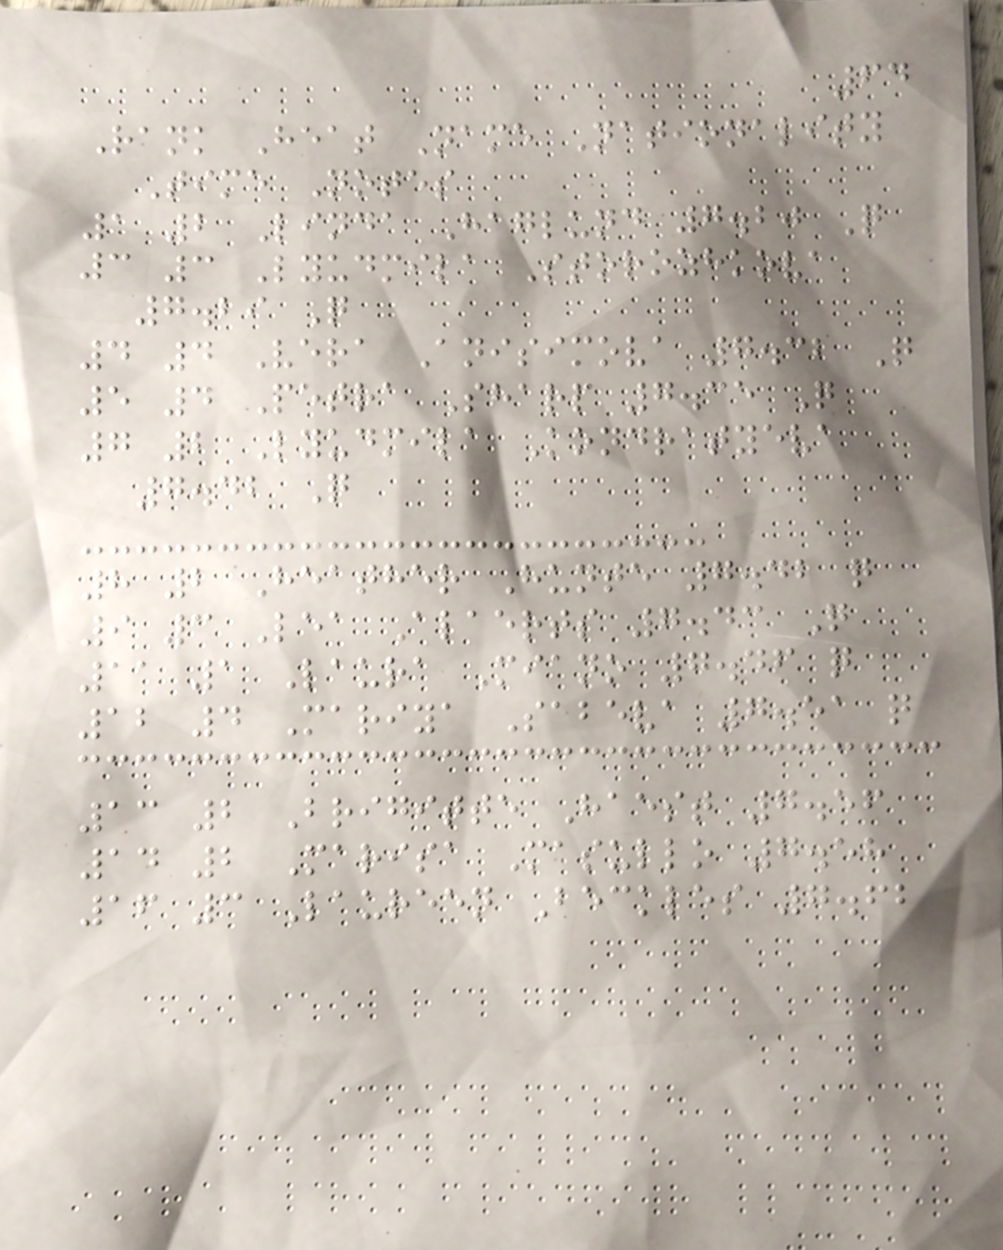64
Rank Heat Name Nationality
Time Notes
1 2 Linda Haglund 7.20 Q
3 3 Lyudmila Storozhkova
7.29 Q
4 4 Vera Anisimova 7.32 Q
5 4 Petra Sharp 7.35 Q
7 2 Lyudmila Kondratyeva
7.42 Q
8 2 Heather Hunte 7.42 q
9 3 Lea Alaerts 7.43 Q
11 1 Laura Miano 7.46 q
12 4 Mariya Sabeva 7.51 q
13 2 Brigitte Haest 7.56
14 2 Marisa Masullo 7.58
16 3 Laureen Beckles 7.62
